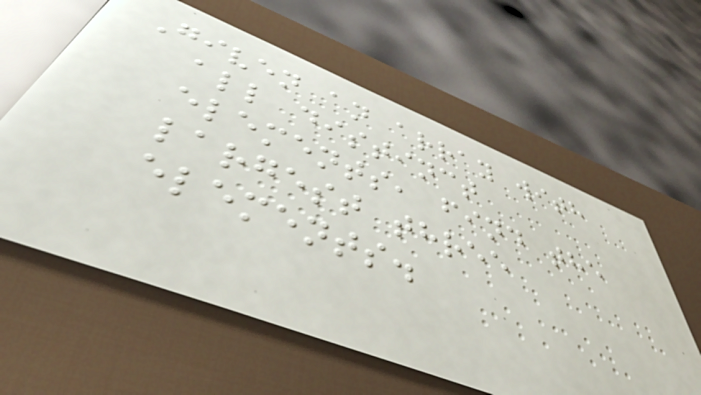Given an array with
all distinct
elements, find the
largest three
elements.
